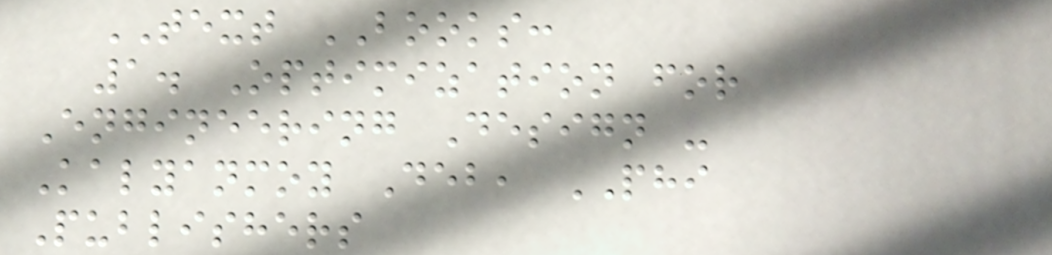TEXT BOOKS:
1. Optimization for
Engineering Design -
Kalyanmoy Deb, PHI
Publishers
